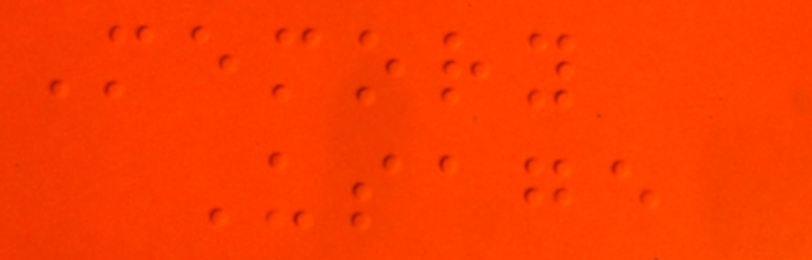Memory
Usage
